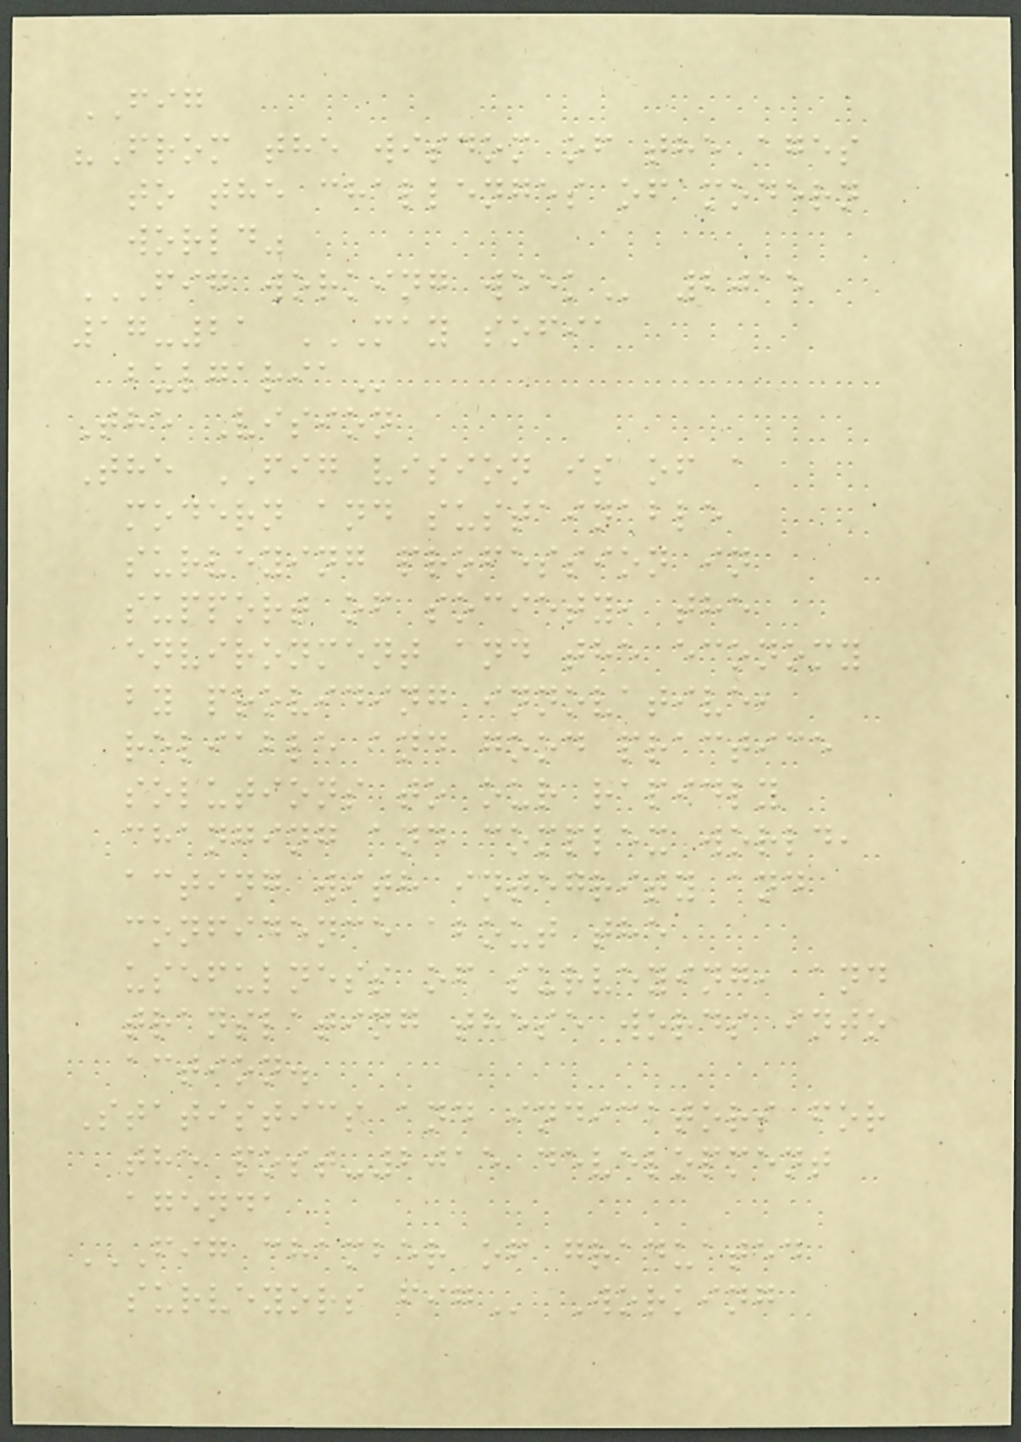FIG
"From the wisdom of the ages
to the challenges of modern
world"
FIG WORKING WEEK 2015
17-21 MAY SOFIA
BULGARIA
The Vision
The FIG vision is of a
modern and sustainable
surveying profession in
support of society, the
environment and the economy
by providing innovative,
reliable and good practice
solutions to our rapidly
changing and complex world,
acting with integrity and
confidence about the
usefulness of surveying, and
translating these words into
action.
Statistics and indicators for
the post-2015 development
agenda
FIG CHAMBER OF GRADUATED
SURVEYORS FIG Working
